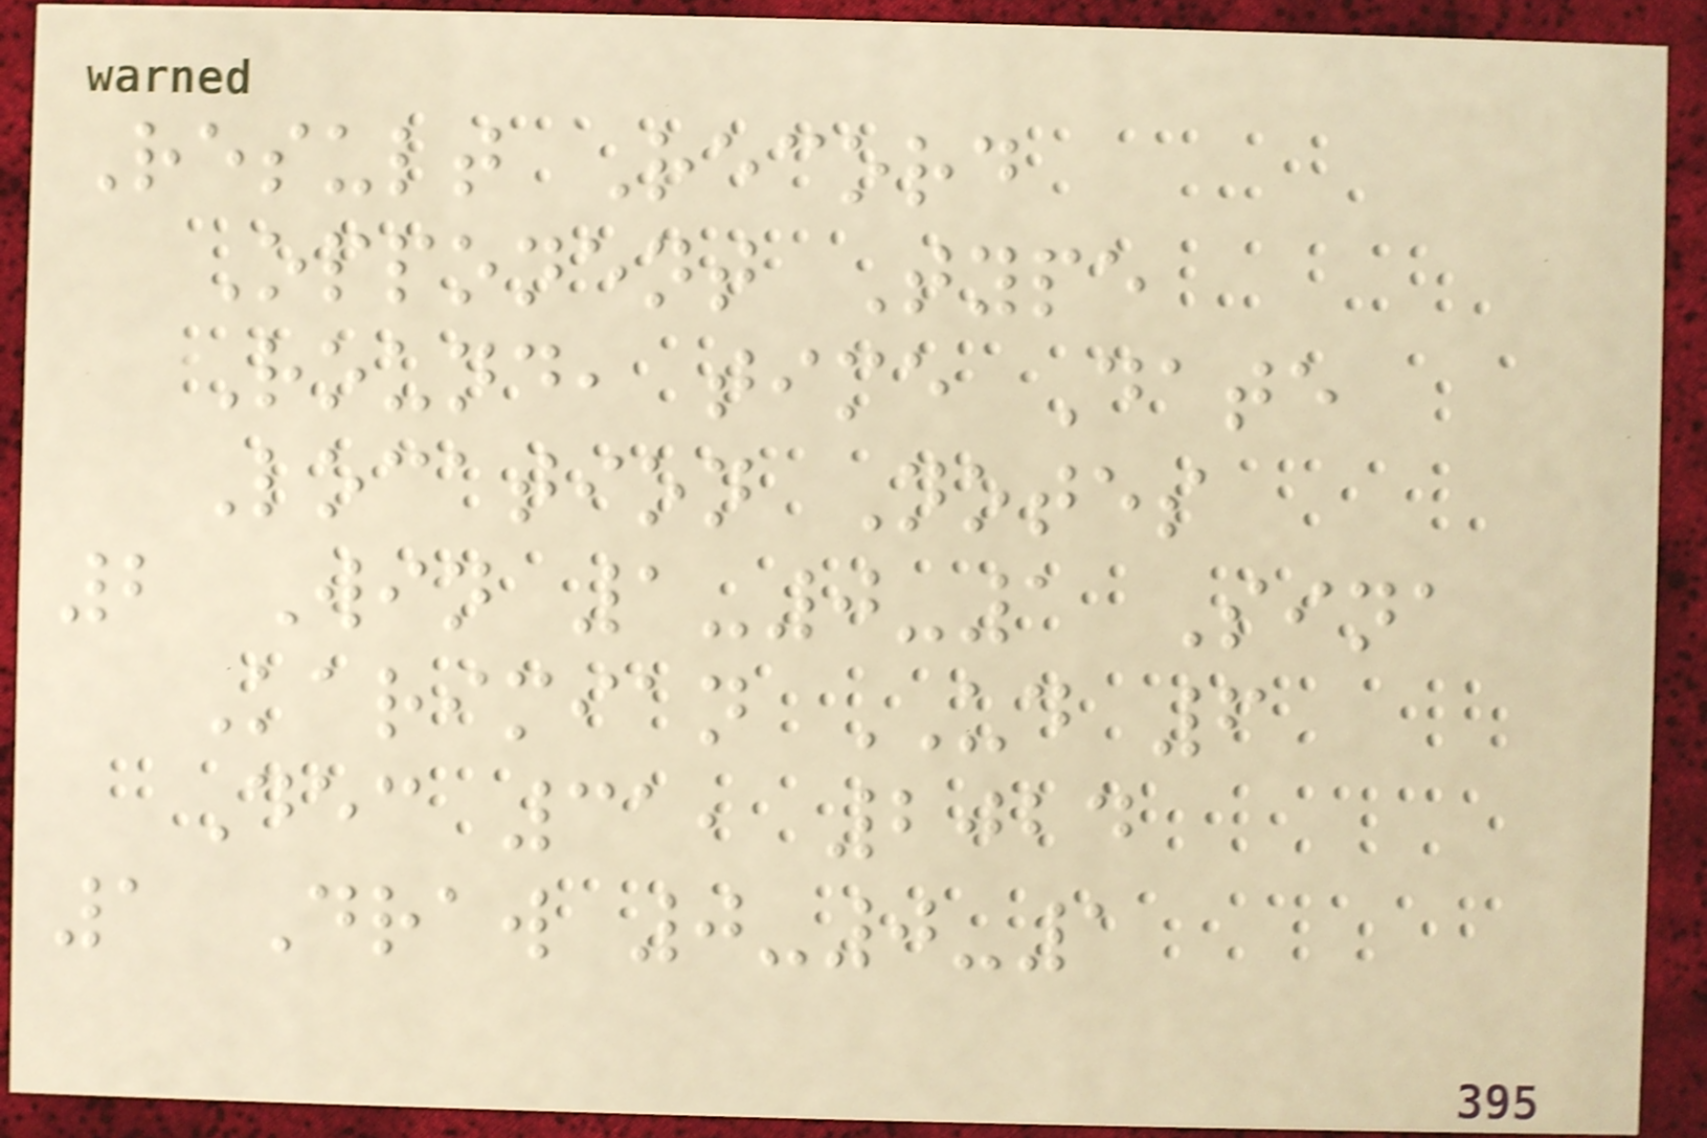Result Record
Opponent Type
Round, time Date
Location Notes
2 Win 1-0-1 Sina
Karimian UD 6
Dec 31, 2024
1 Draw 0-0-1
